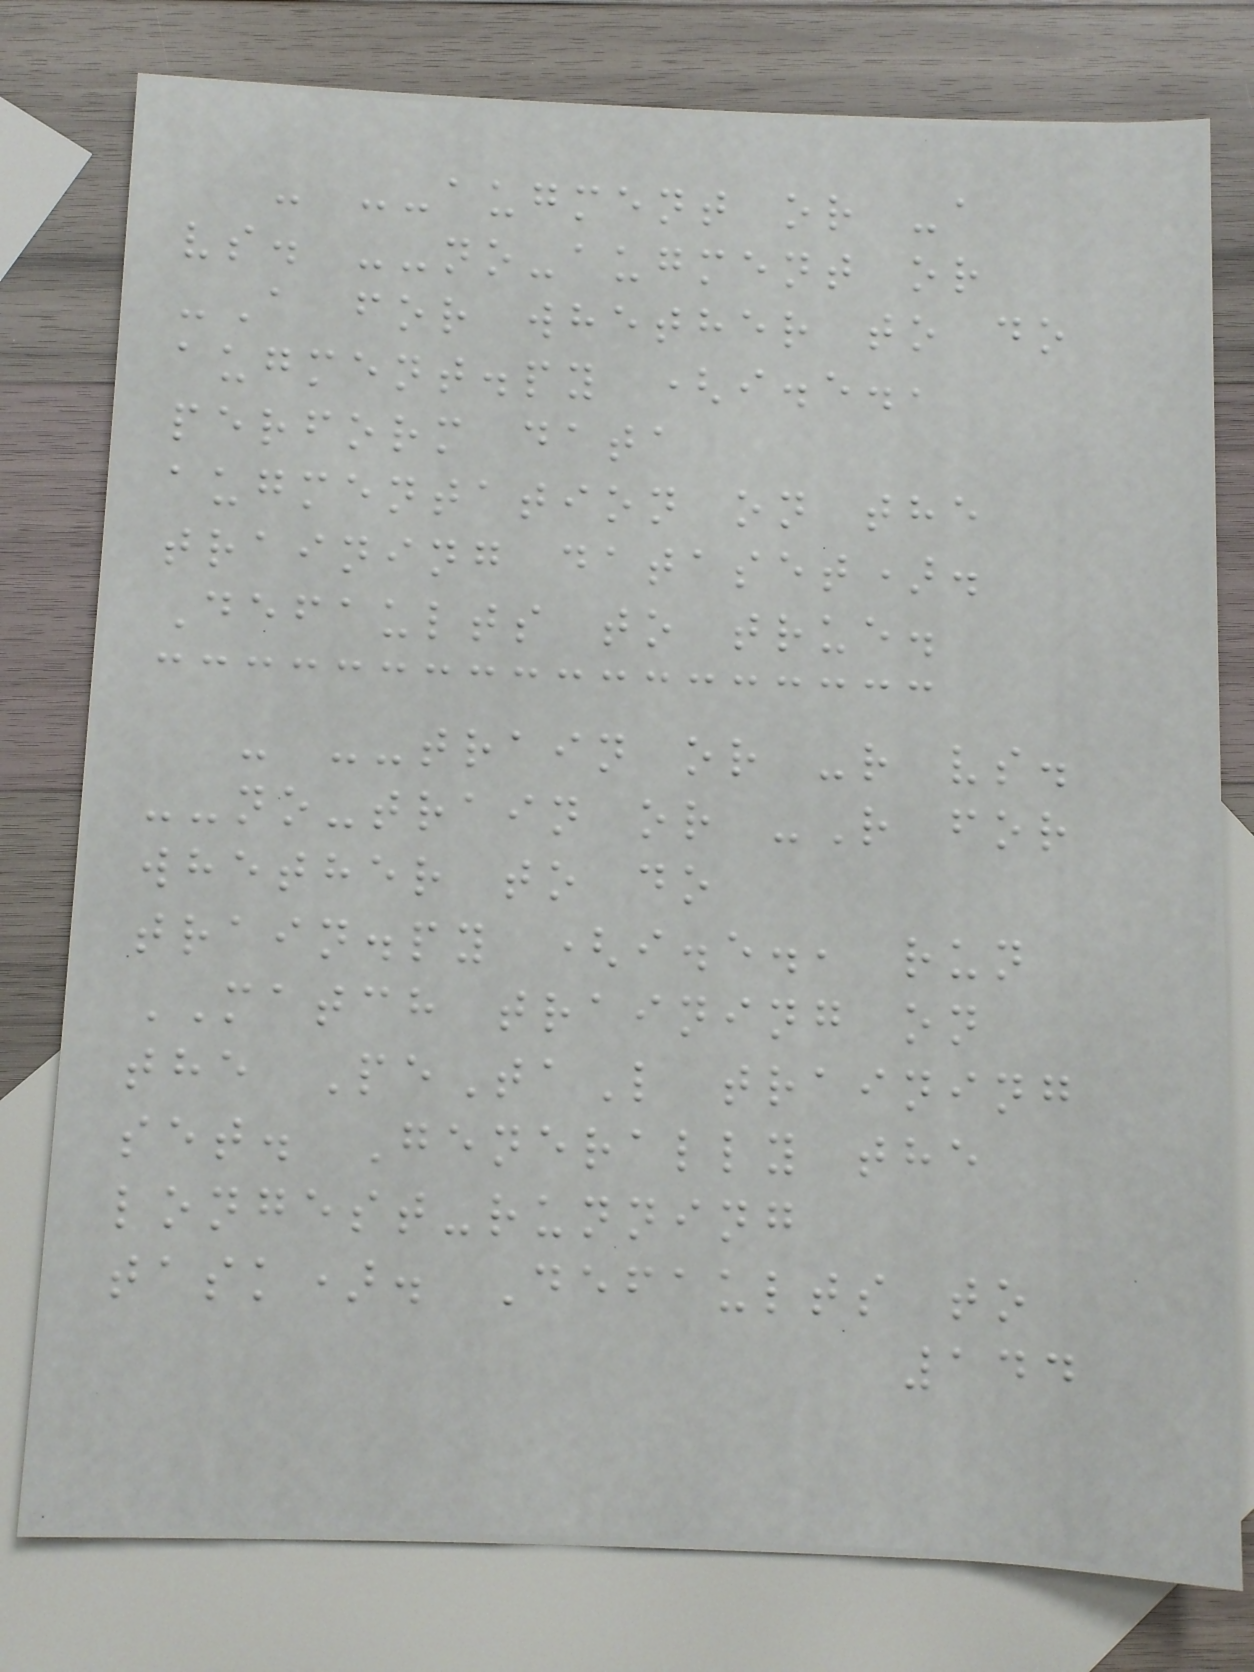- --augment or -a
vs. --no-augment or
-A for whether to do
augment.py (i.e.,
perform data
augmentation on the
training dataset).
Defaults to true.
- --train or -r vs.
--no-train or -R for
whether to do
train.py (i.e., run
MATCH training on
the PeTaL training
set. Generally the
longest-running
task). Defaults to
144
